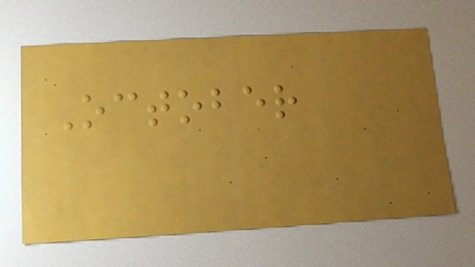October
